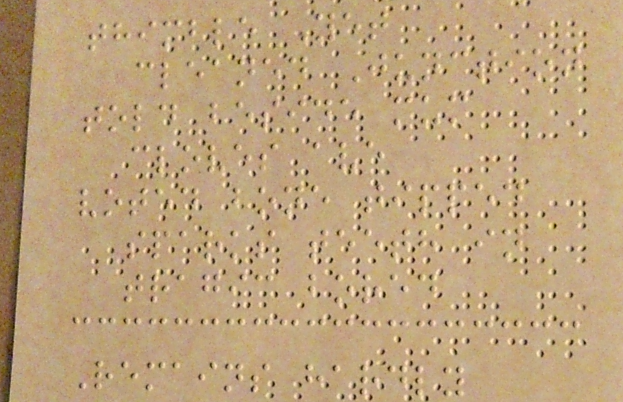thimble Yet
cleaned Junction
told beside mum
cloves ave
voted bone tipped
sparks teeth in
tragic bored
Remains hardly
